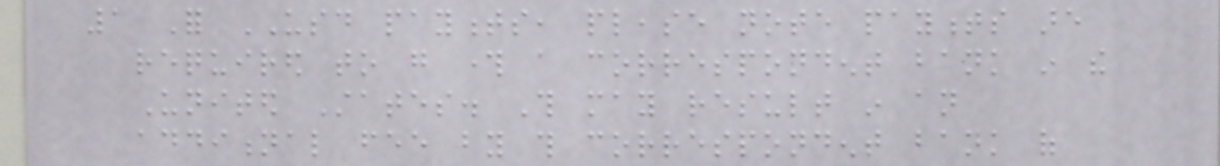1 For USD payments, please note payments are
required to go through a correspondent bank in the
United States. This may result in an
additional fee by this correspondent bank of
